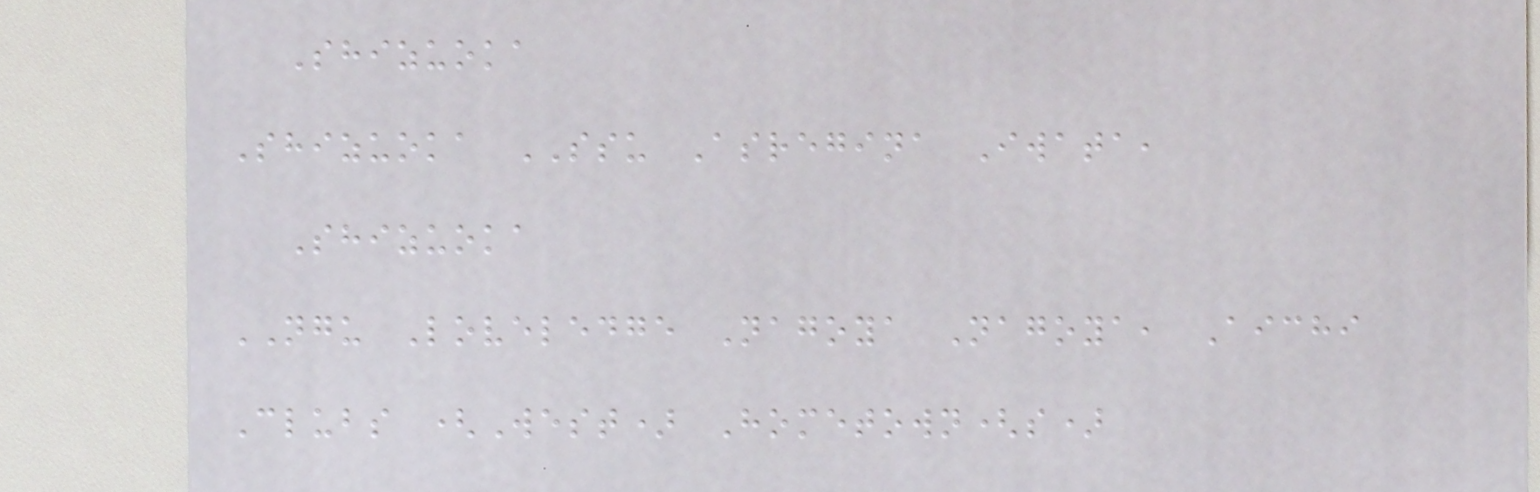Shizuoka
Shizuoka SSU Asregina Iwata,
Shizuoka
NGU Loveledge Nagoya Nagoya, Aichi
Clubs (West) Hometown(s)
